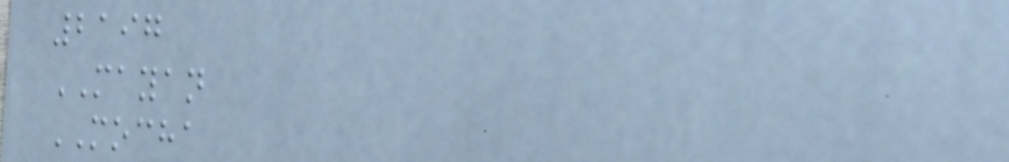2197
MAYAN
MOCHA
